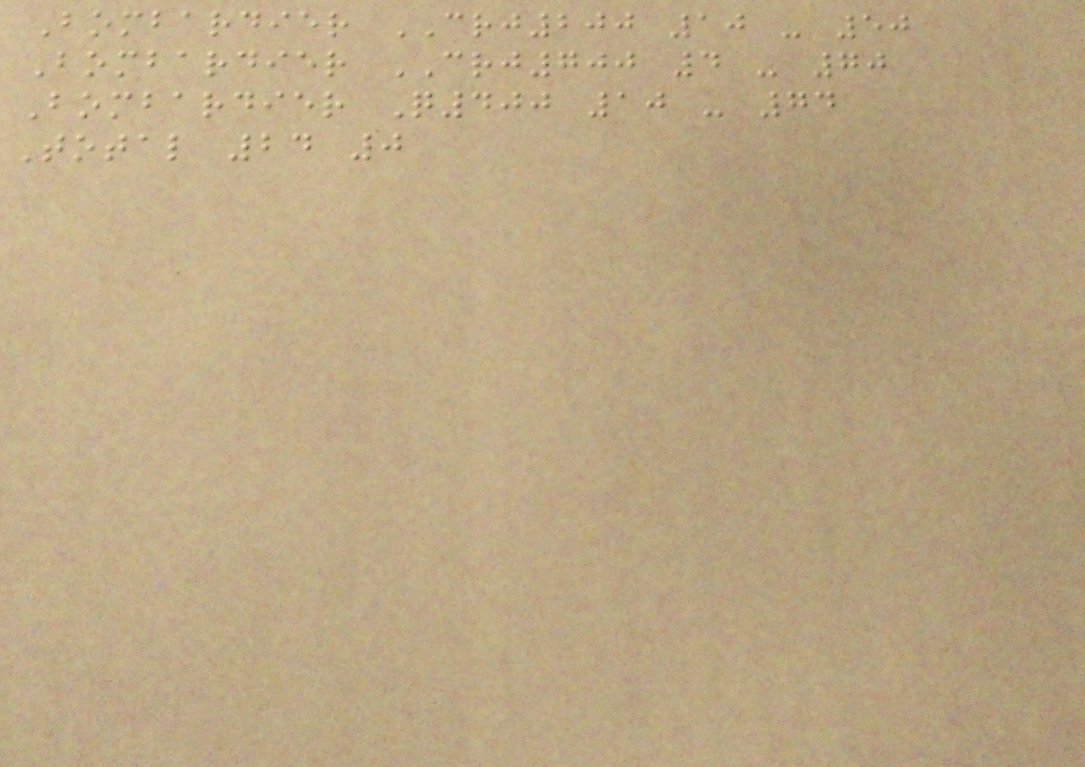Bombardier CRJ200 10 - 50
Bombardier CRJ700 4 - 70
Bombardier Q400 10 - 74
Total 24 0
